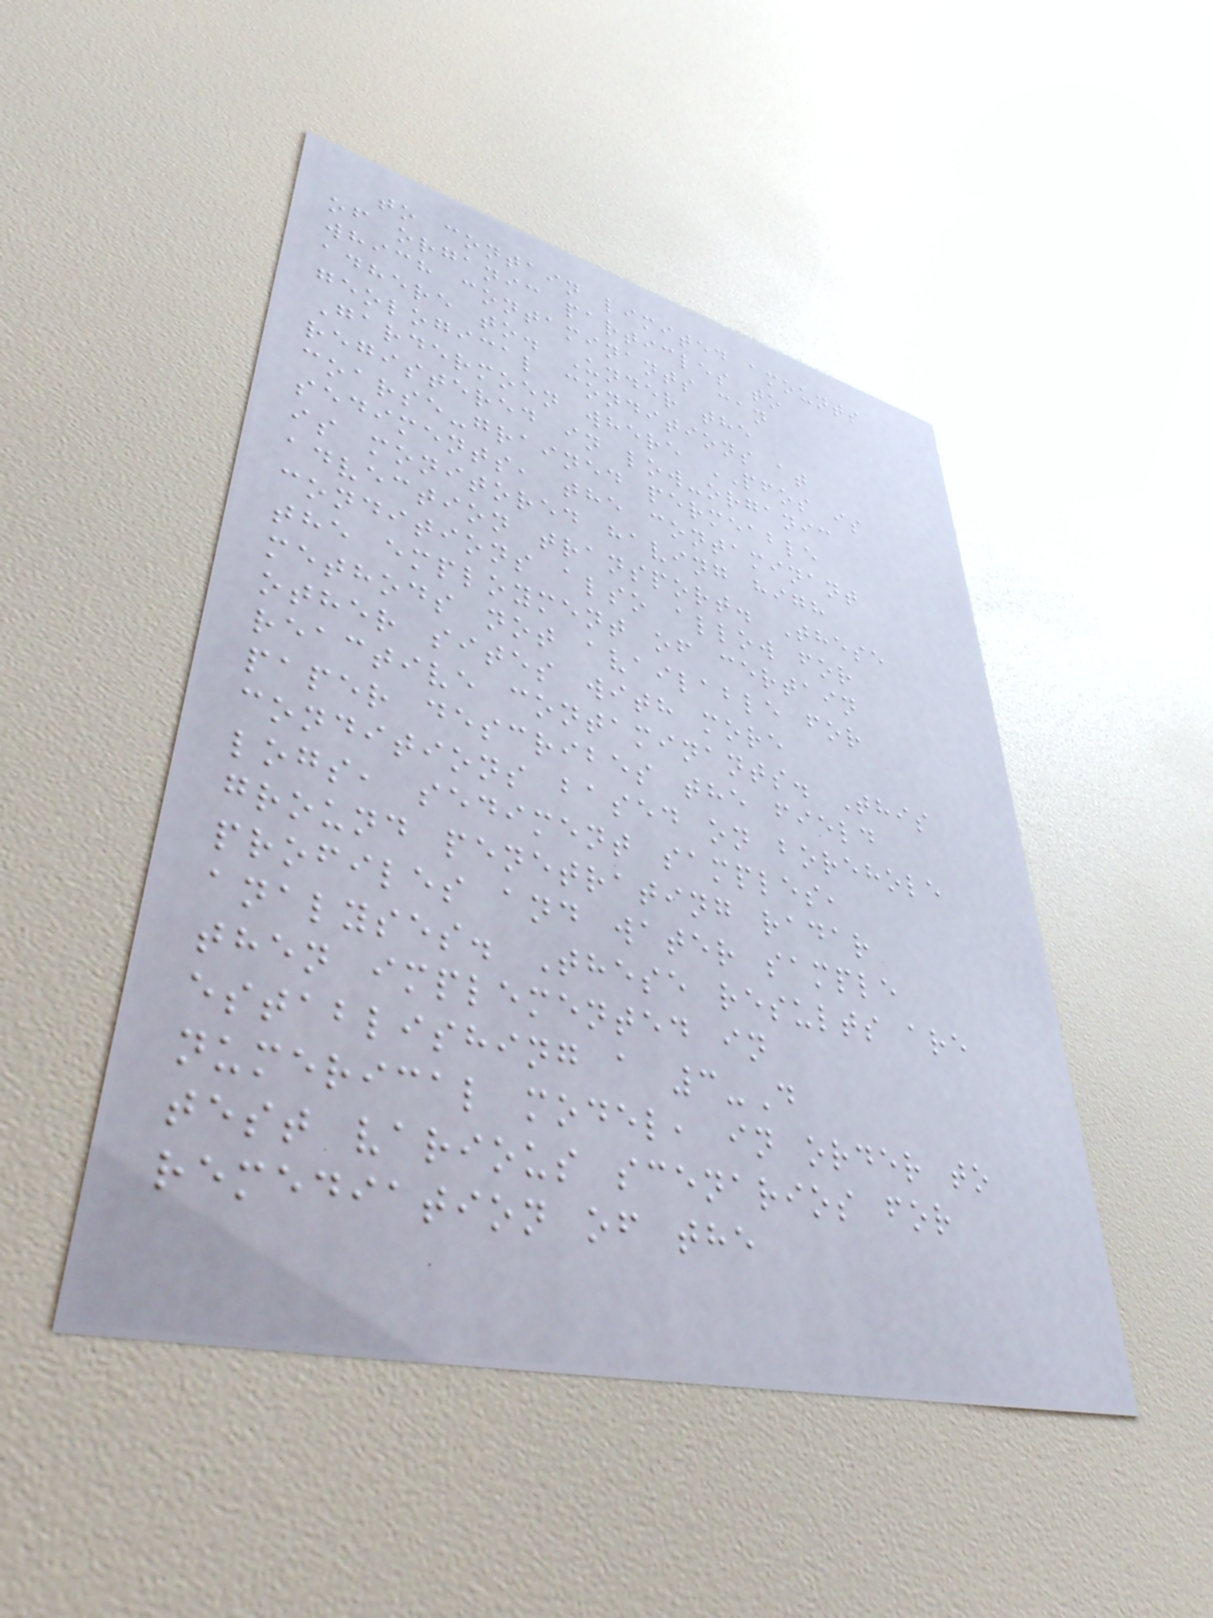to contain limited amounts
of organic particles to
which contaminants can
adhere to. Under the
geological conditions at
Gardermoen where PFOS is
registered in low-organic
coarse-grained permeable
sediments, the contaminant
is monitored having high
advection transport. These
conditions also allow for
the employment of certain
methods not available for
other sites with more
reactive contaminants. This
paper describes the field
conditions based on borehole
logs, sediment samples,
ground penetrating radar
profiles and water sample
analyses. These results are
then implemented in
establishing a 3-D
numerical model, in order to
test various scenarios for
remediation of the
